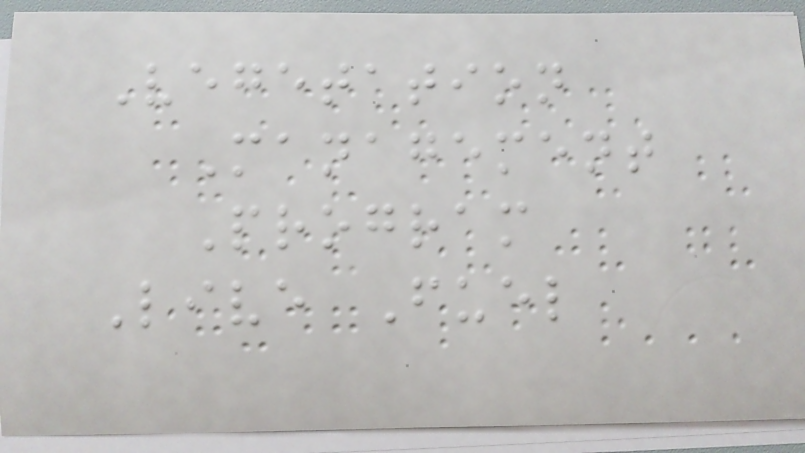Vegetation
Management
Program
Live Fuel
